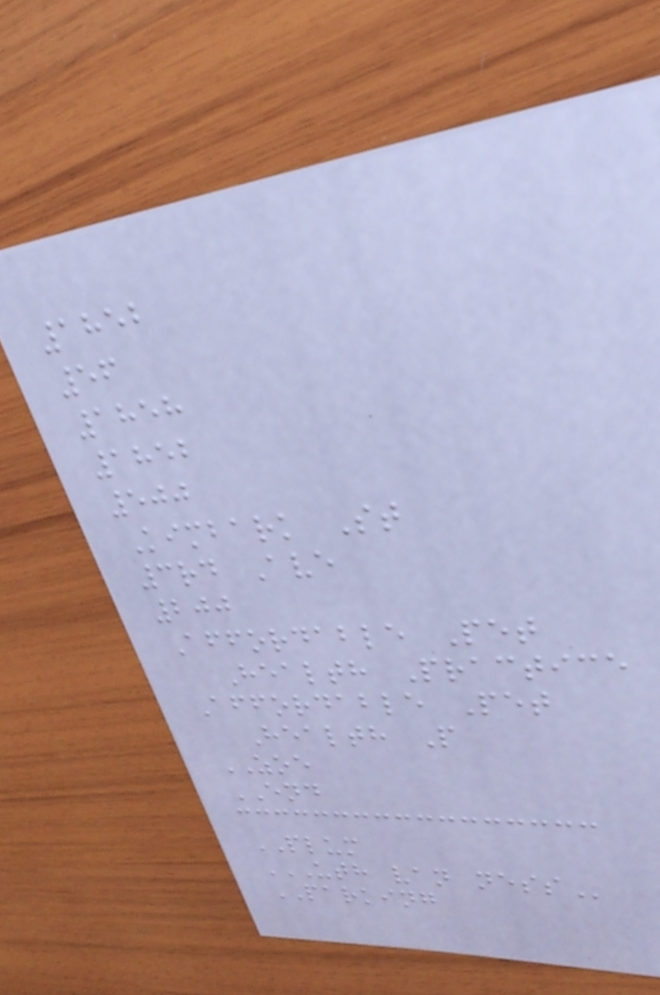1852
56
1858
1852
500
Kimbark St
3rd Ave
200
Affordable Pet
Health Practice
Affordable Pet
Health P
ZOE
END
PLUM
UTH VAN NESS
PARKING
